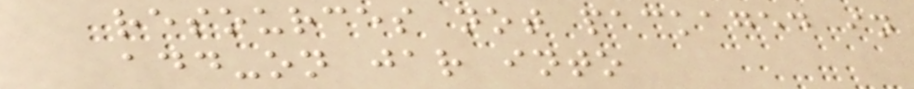resources not packaged in
add-on jar into
